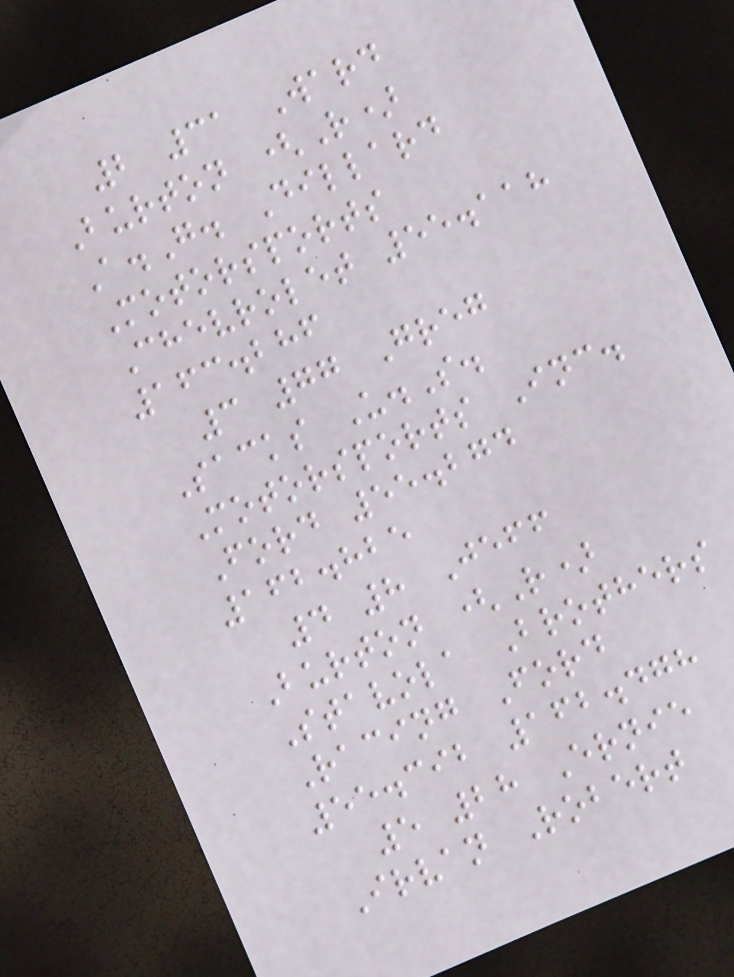2 31 Ward
Burton (R)
A.G. Dillard
Motorsports
Chevrolet 55.118
163.286
3 77 Greg
Sacks U.S.
Motorsports Inc.
Ford 55.274
162.825
4 8 Jeff
Burton (R)
Stavola Brothers
Racing Ford
55.392 162.478
5 28 Ernie
Irvan Robert
